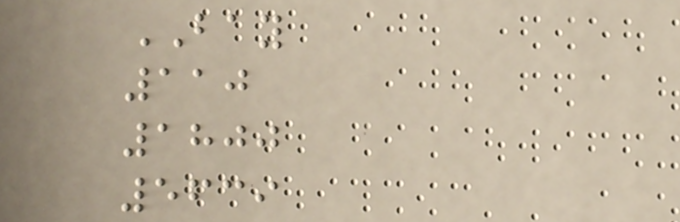BAY
110
1800
5639
